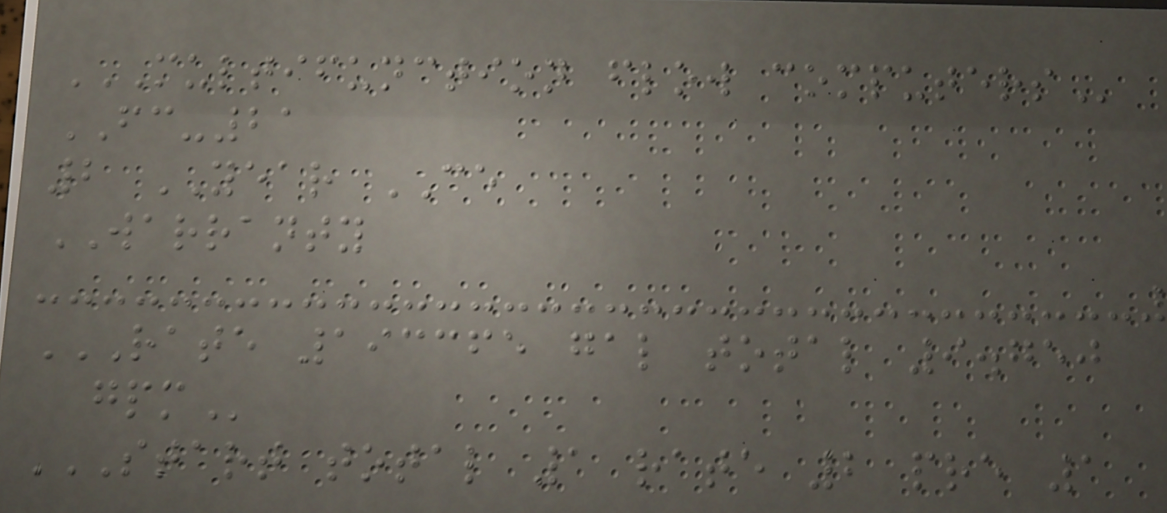MULTIFUNCTION FLOW COMPUTERS
FC-21
2 YEAR CE
WARRANTY
RATE 193365 GAL TOTAL 9.750
GPM
START TOTAL 1 RATE 2 PRE 1
